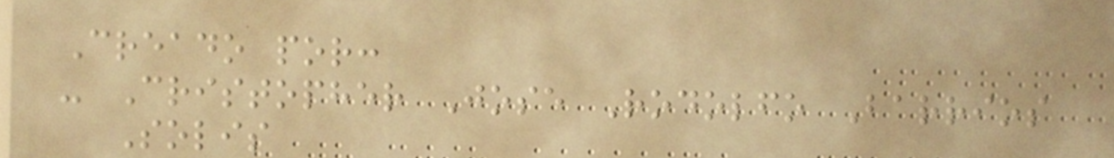Creado por:
- Cristopher Jose Rodolfo Barrios
Solis
